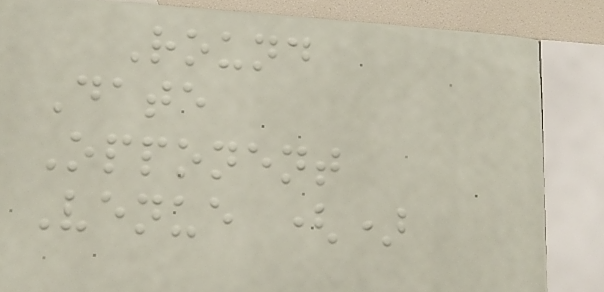Round
Date
Opponent
Venue ()
